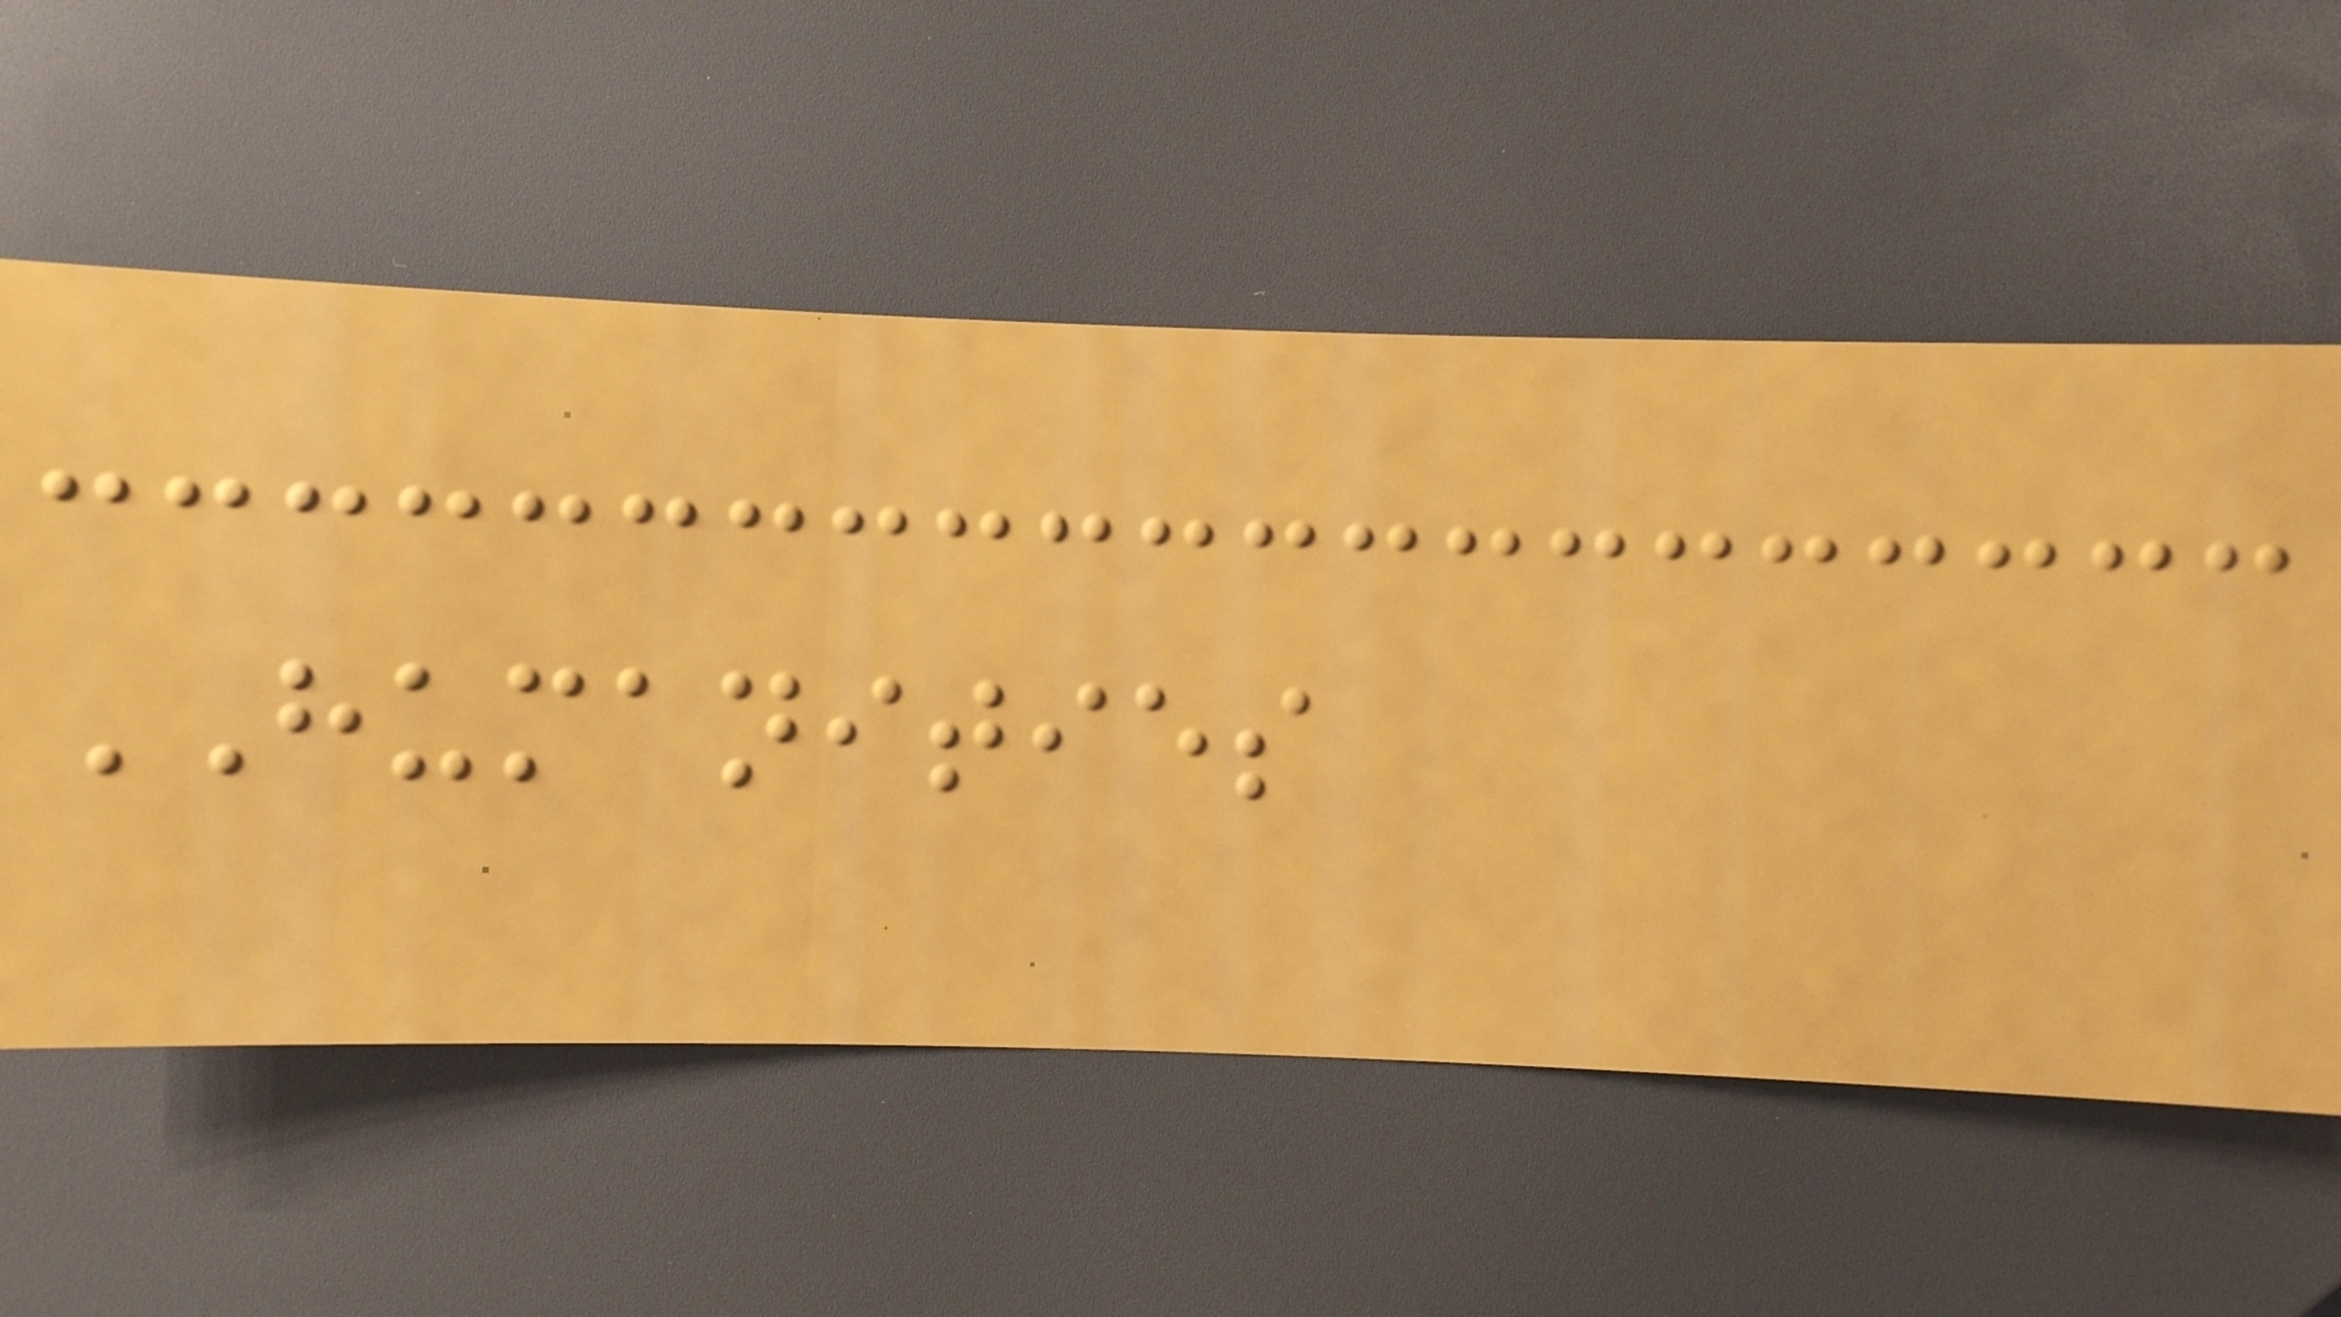HUMANITIES
